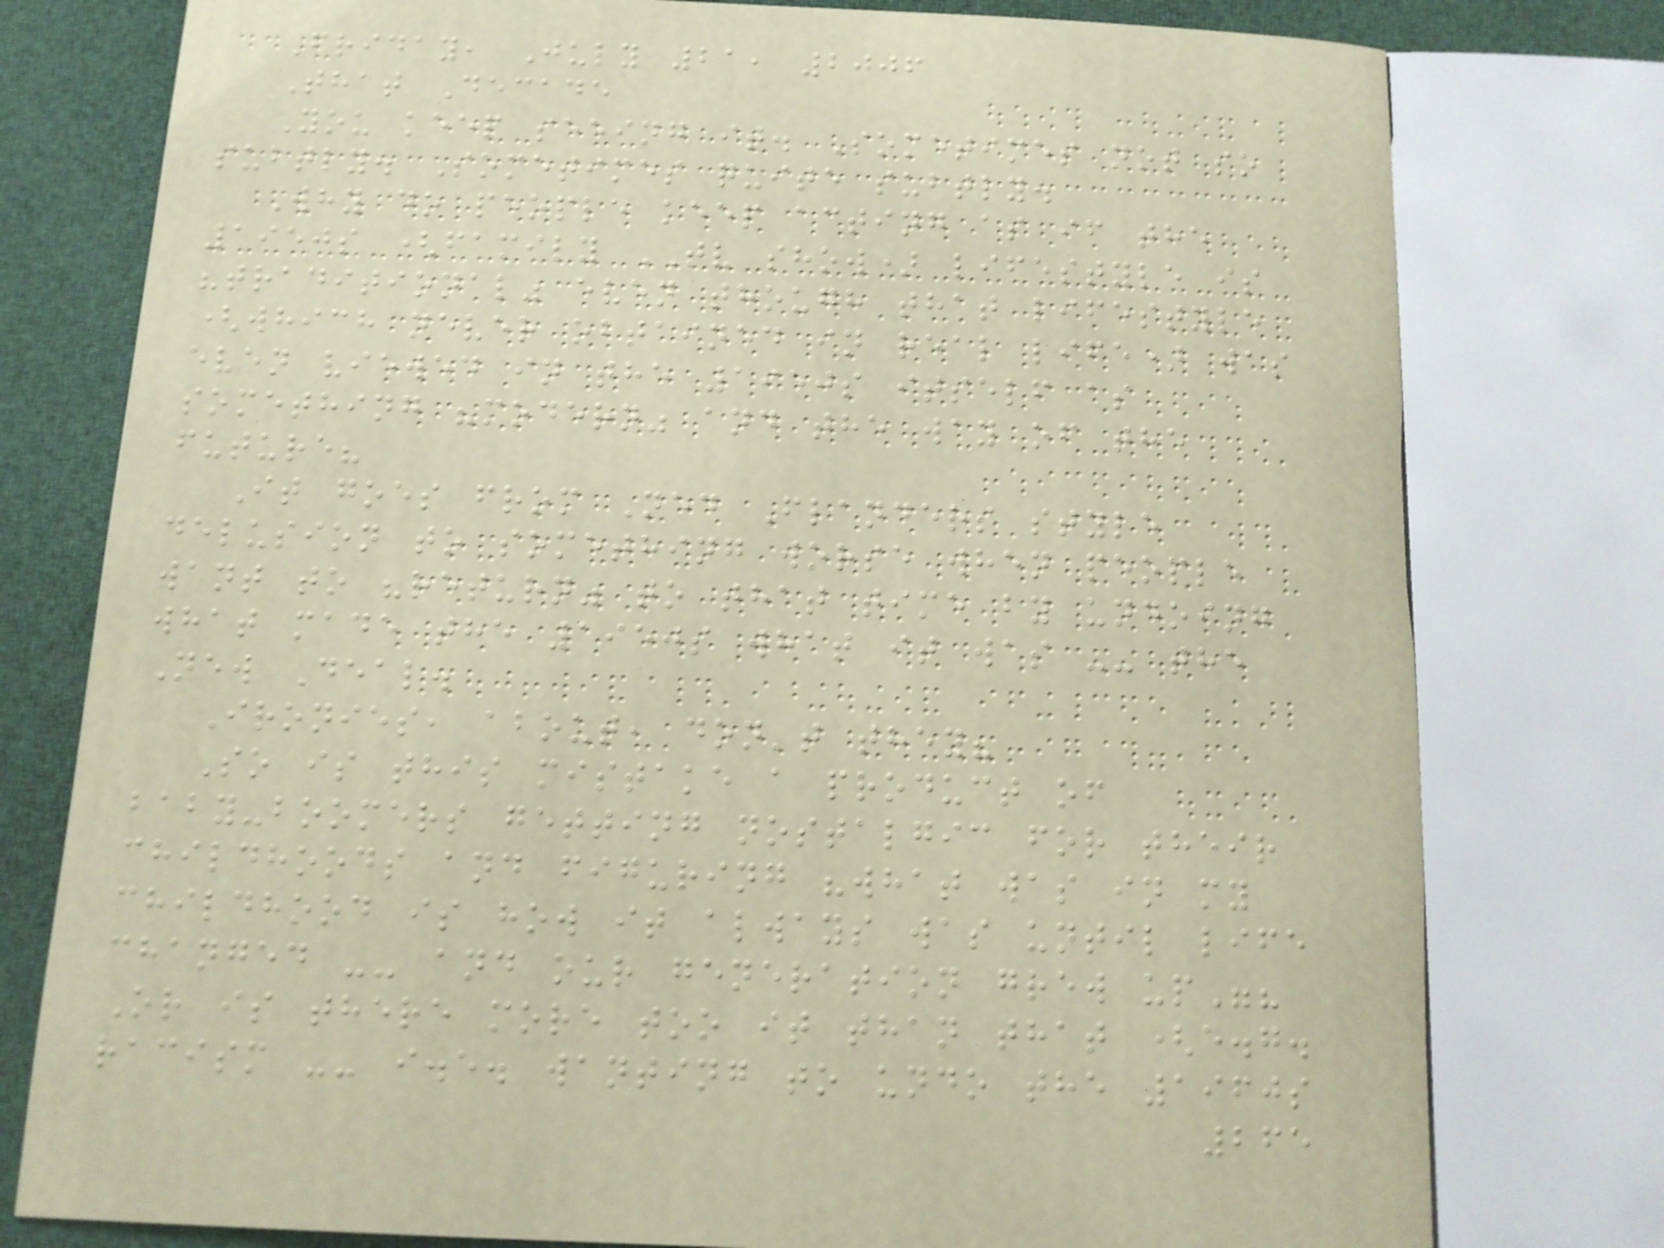Friday, July 21, 2006
That Decade
You keep seeing it. Sometimes not so
subtly. Sometimes quite subtly.
Why do people keep acting as if the
1950s (family TV show) lifestyle is
"traditional" even though that lifestyle
(which never obtained in real life) was
even viewed in the 1950s itself as
something "modern" and the way of the
future?
It goes from Ned Flanders style
delusion to something worse when people
want to "return" to that time by undoing
what made the 1950s what it was -- the
New Deal.
Ironies, about, don't they?
So is this mistake a product of
baby-boomers getting nostalgic for their
childhoods and figuring "what was in my
childhood is how it always was until life
changed -- and our generation grew up"?
Or is there more too it than that (e.g.
racism -- i.e. wanting to undo the 1960s
265
